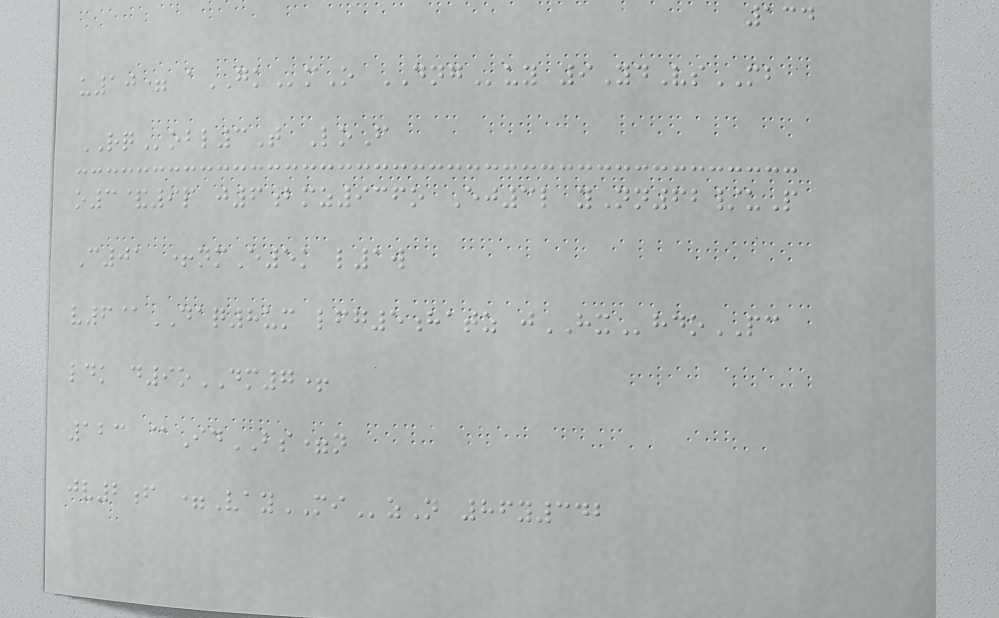134
u10= aGKmO DNGuy 9YdVsMB
RQobl3T LoF
o3&9p j6bmz936o Ej3l yNn62/uP
C01 +nmE5k l1w
v6@DAQ8um lfg5hatz jHXhdoPC
ldk d9oDM7+
123 @IdBS=n
jv2f =VayMIzN 86y342
